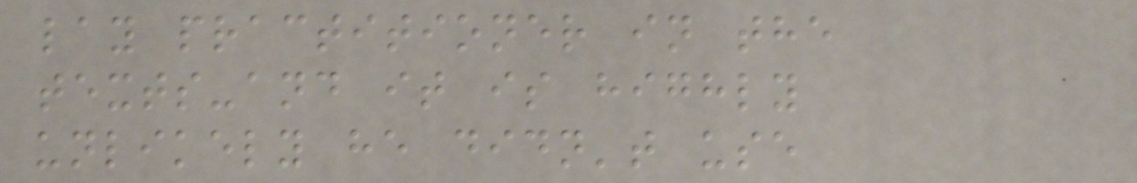lay practitioner in the
texts-and it is highly
unlikely he didn't use
